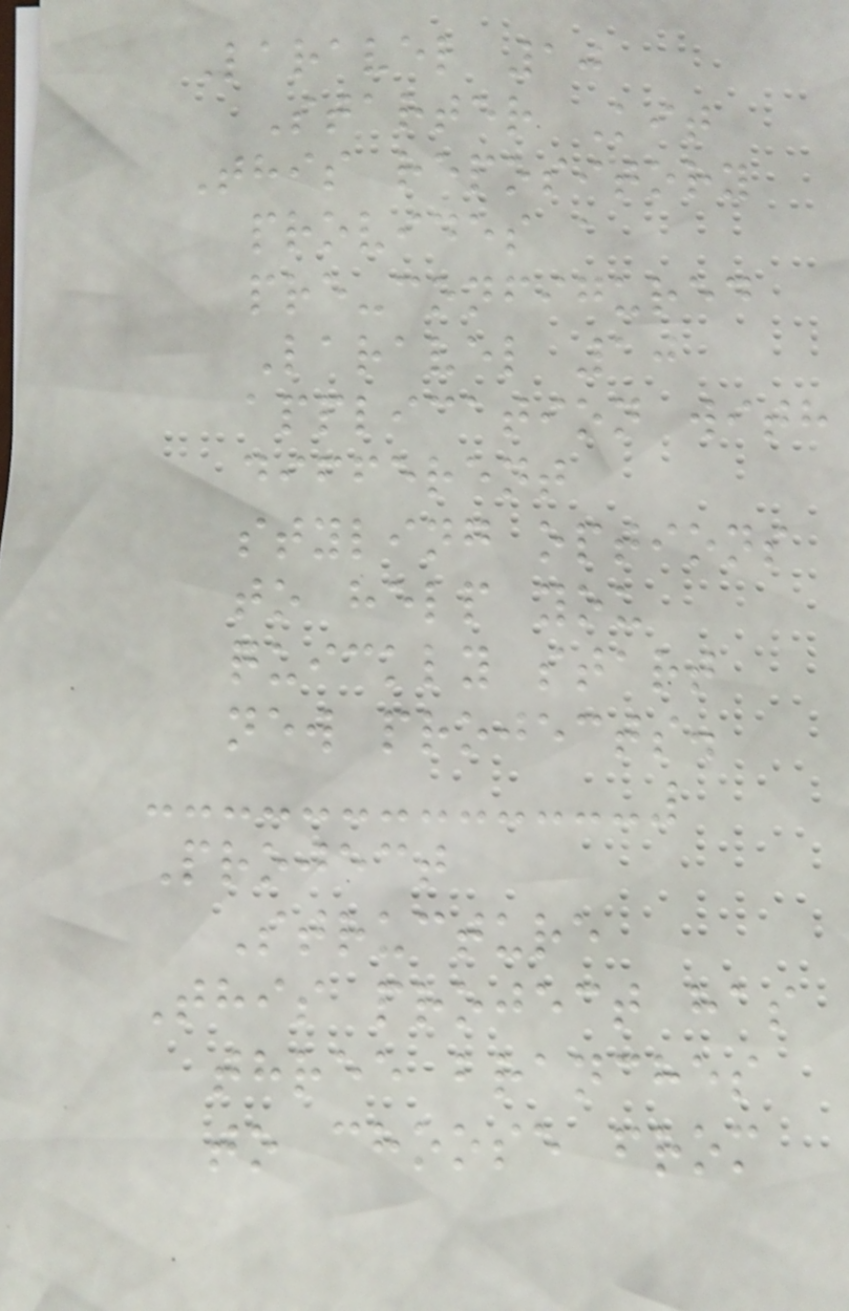Laravel 10
Starter Kit
This repository
provides a
pre-configured
Laravel 10
application with
different
styling options
to help you
quickly start
new projects.
Project
Structure
This project has
three branches
to choose from
